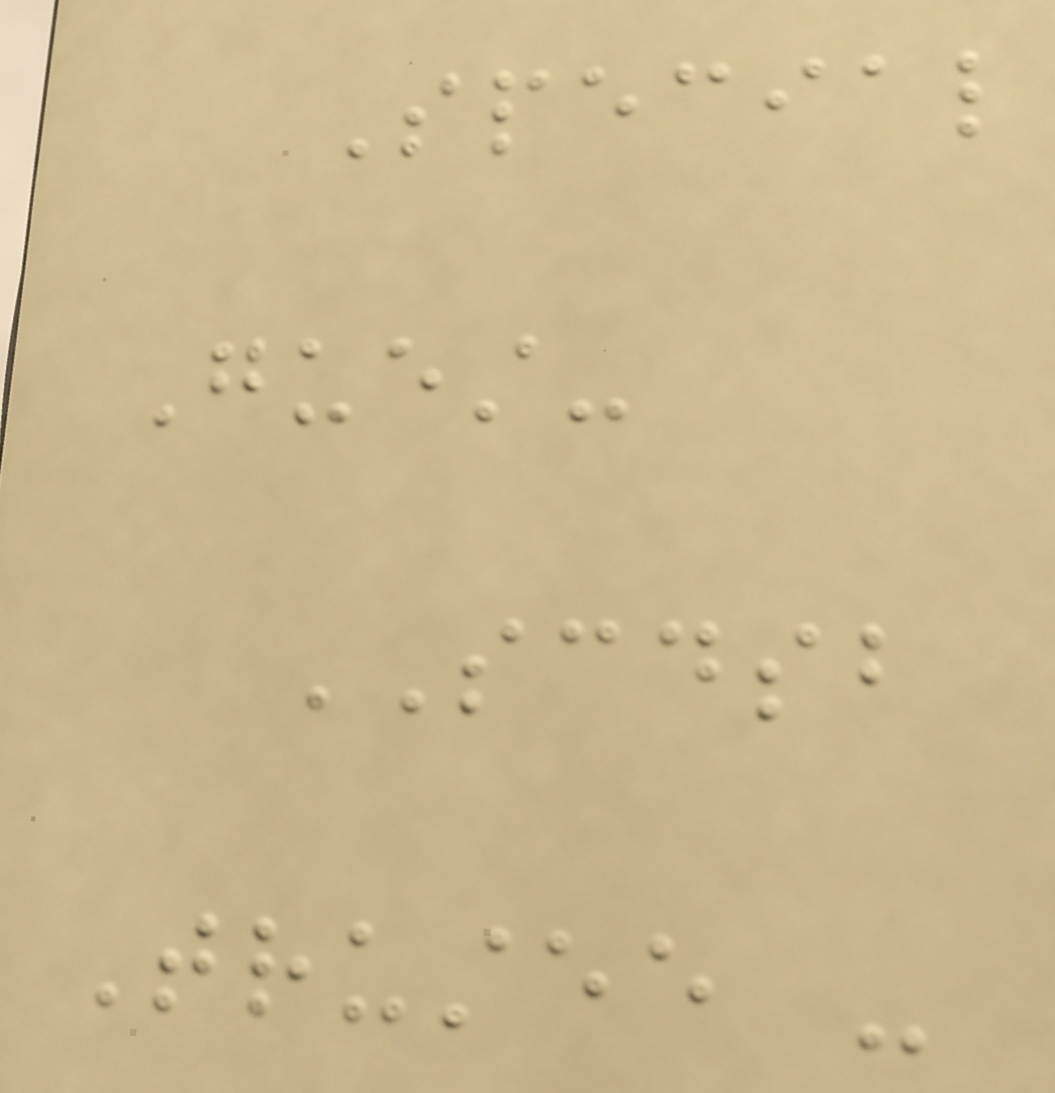Special
Guest-
SCDSB
Trustee -
